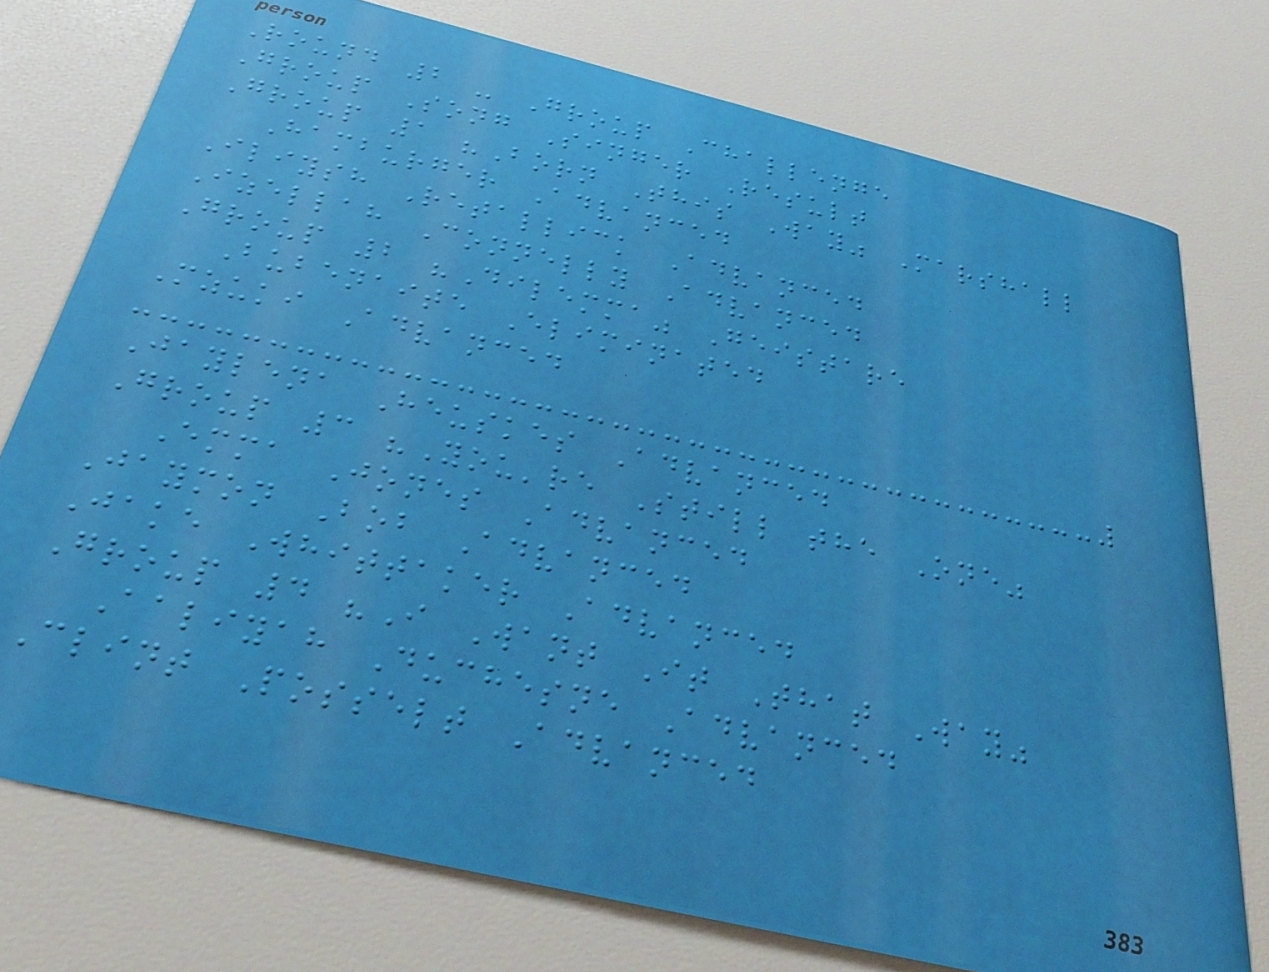Round 2 - Group Challenge
Group Song Singer Result
Group 1 "Born This Way" Marshall
Hamburger Advanced
Iliysh Retallick Advanced
Izellah Connelly Advanced
Group 2 "Dilemma" Geistare
Bubenaite Eliminated
Mzuki Advanced
Jaylena Heuskes Advanced
Group 3 "You're Still the One"
Emma Jones Advanced
Jaymon Bob Advanced
Jake Whittaker Advanced
Group 4 "I Want It That Way"
Aaliyah Duchesne Advanced
Clint Posselt Advanced
